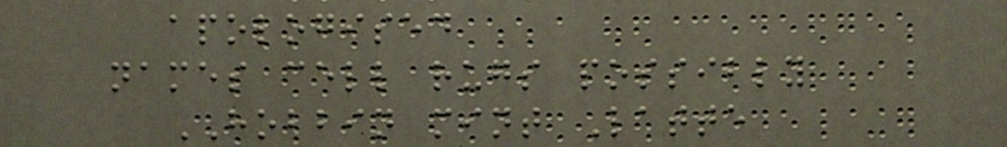apologised
names cell rugs possibly
HOBBIN mint Latte
